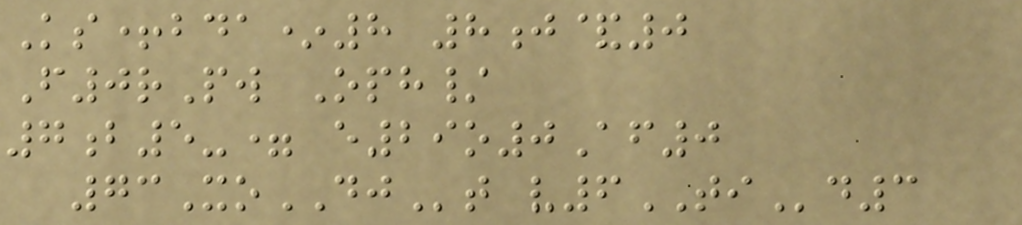Ks+bda*8 8j&0
F0rPw Oph/
7b5-= e29o0Af0
73XoDJt v6TId3
